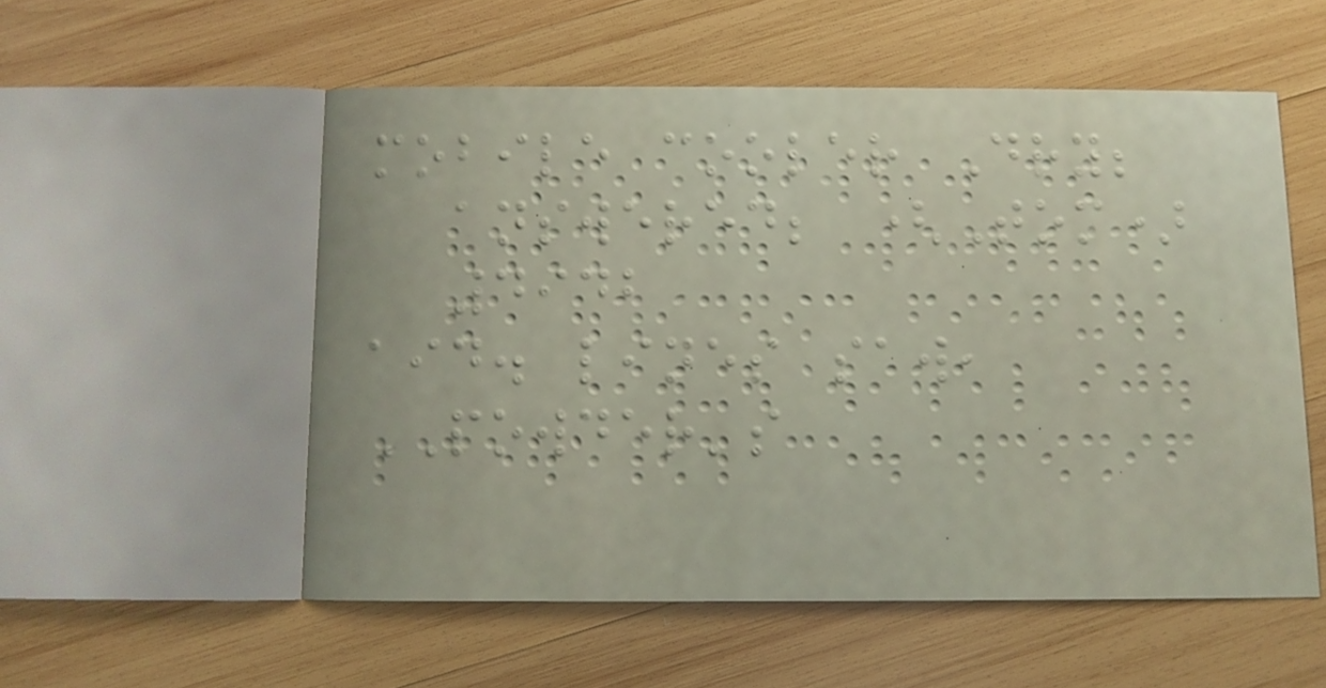mobile cooler Dry;
answered; (Tom)
4942
aid. lines saw,
POWDER's
